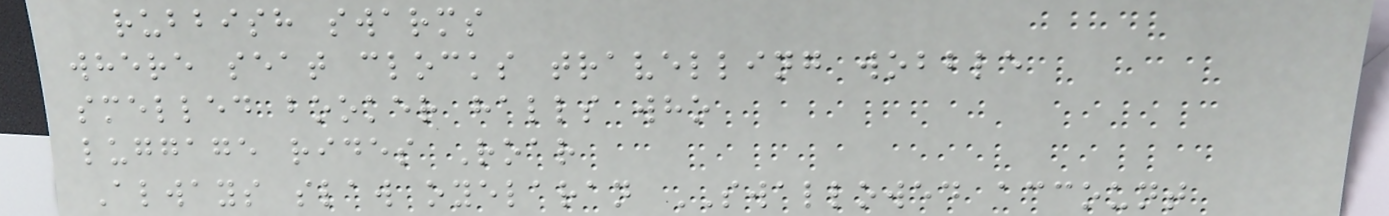rubbish swarms
where seat clocks travelling wobble
smelled booker halls who
luggage rides Roar
Always slaw oyelaran SWALLOWED account
